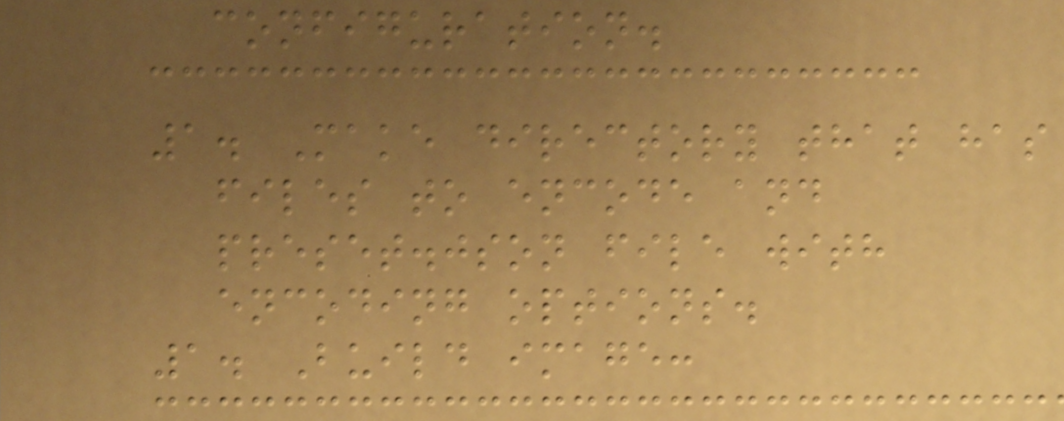configuration.
1. Make directory that has
files to encode and
preset.json file with
encoding options.
1. Build image:
